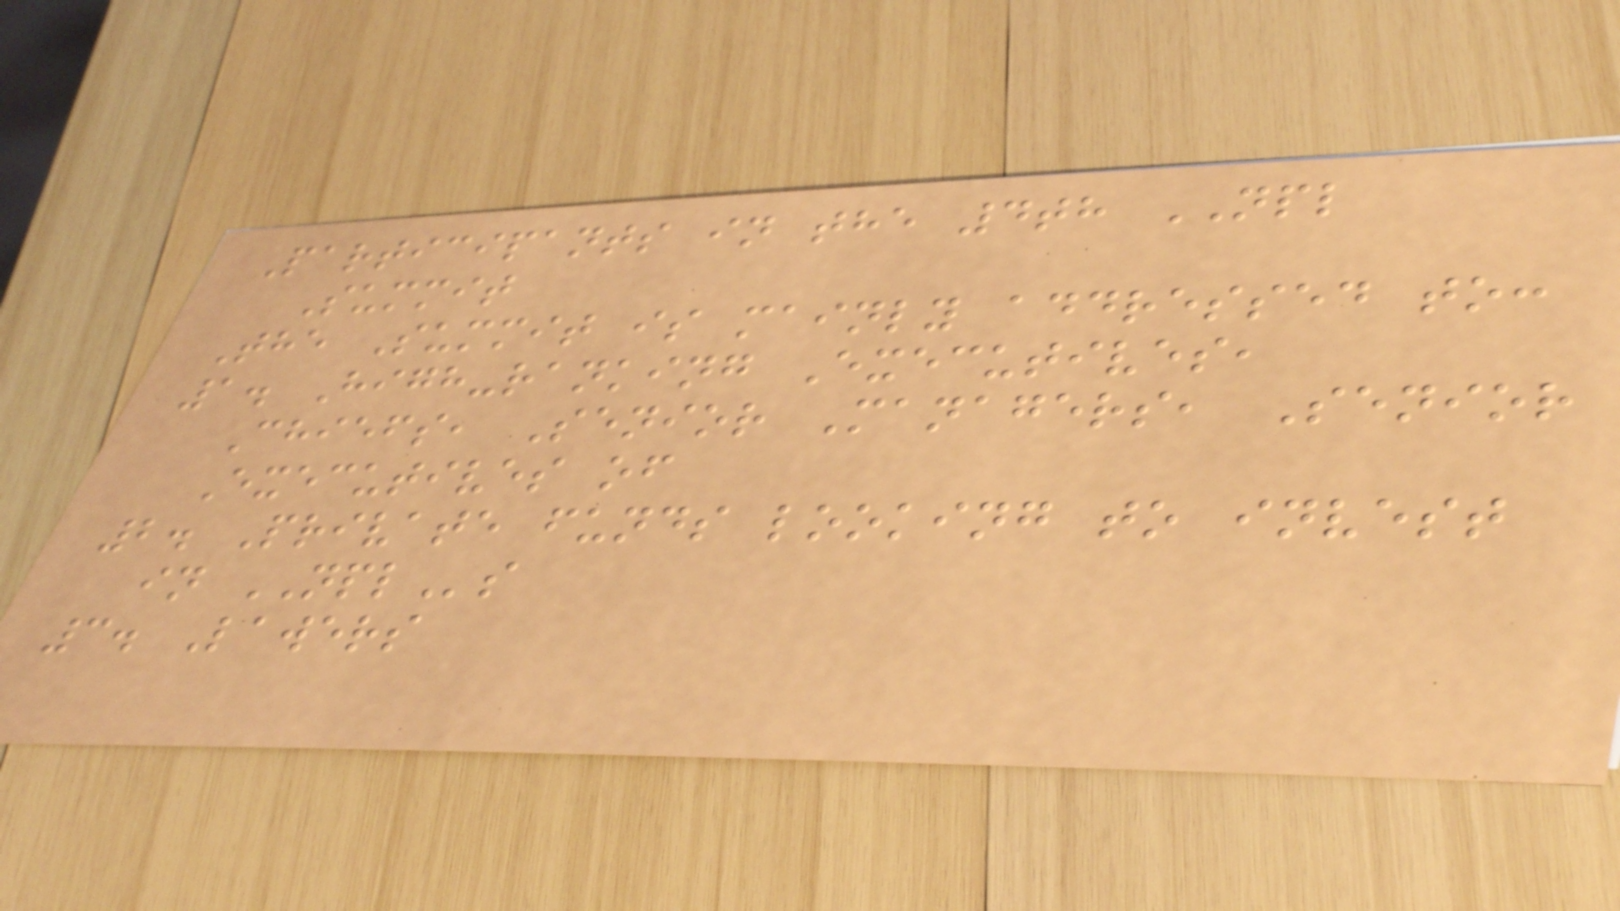Participants in the 4th NPL
Summit
The Summit is mainly addressed to:
1. High-ranking Executives,
Chiefs, Senior Managers, Senior
Executives of
2. Private funds looking to invest
in NPLs
3. Lawers
